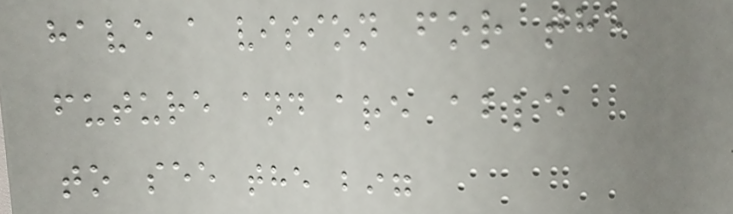have a vision for the
future and are able
to see the big
